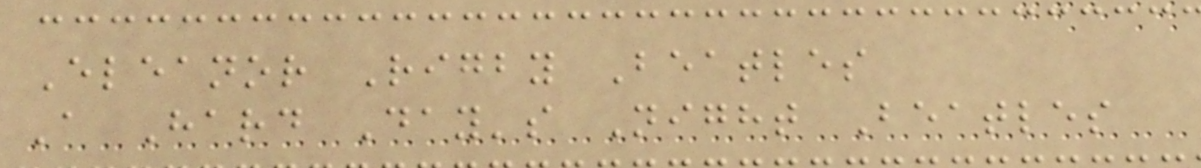Eleanor Rigby Beatles
A Hard Day's Night Beatles
